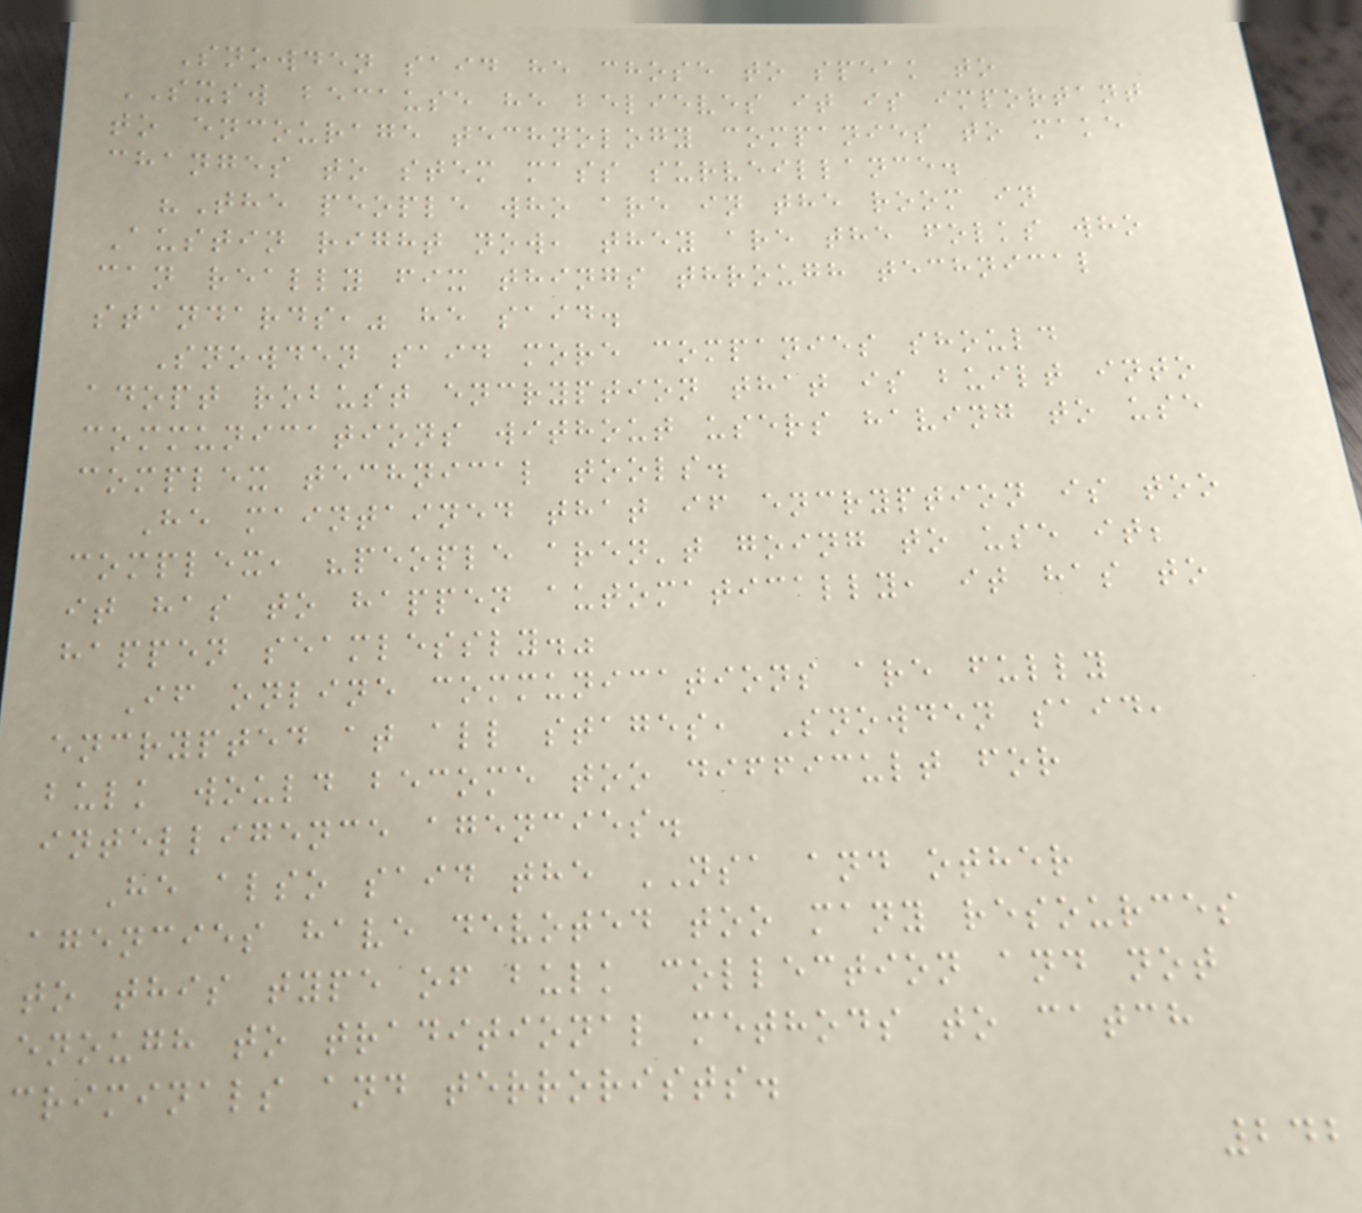Snowden said he chose to speak to
SXSW because he believes it is important
to encourage technology companies to make
changes to stem mass surveillance.
"The people who are in the room in
Austin right now, they are the folks who
can really fix things through technical
standards," he said.
Snowden said more companies should
adopt robust encryption that is built into
communications without users having to use
complex technical tools.
He maintained that if encryption is too
complex, "people aren't going to use it;
it has to happen automatically, it has to
happen seamlessly."
If online communications are fully
encrypted at all stages, Snowden said,
bulk would become too difficult for
intelligence agencies.
He also said the NSA and other
agencies have devoted too many resources
to this type of bulk collection and not
enough to traditional methods to catch
criminals and terrorists.
242
